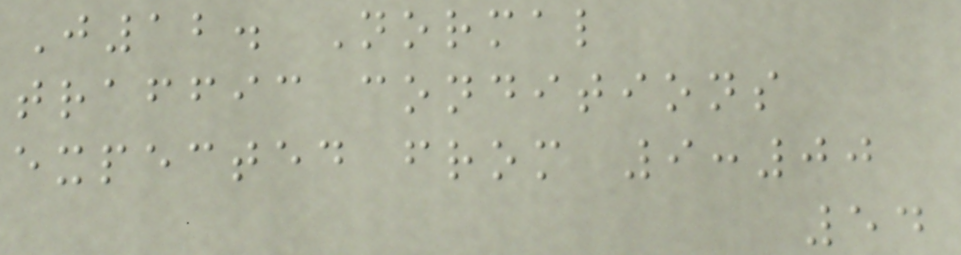J12. Normal
traffic conditions
expected from 9:00
54
